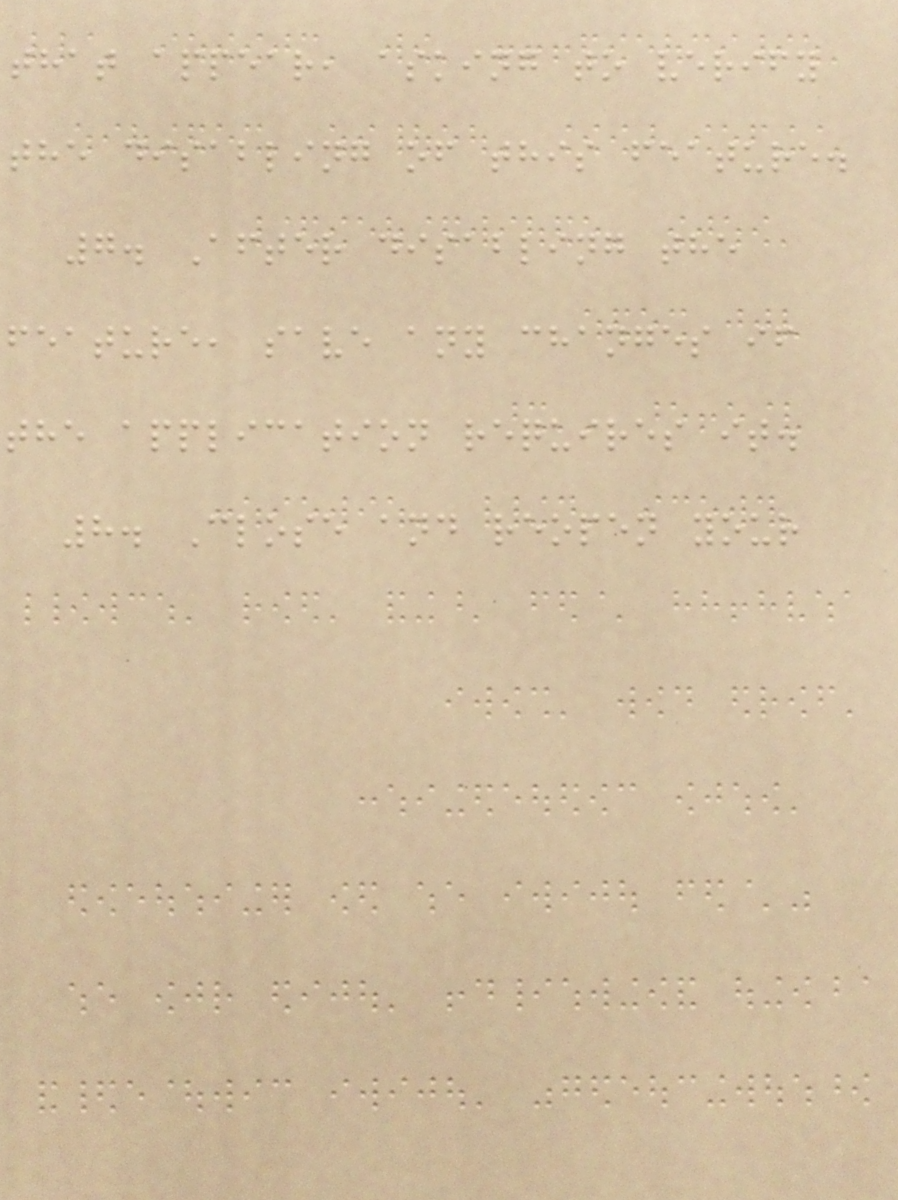that appear, asking to verify
the disabling of this feature.
7. After disabling the
feature, save any changes if
the application requires it.
8. Close and reopen your
